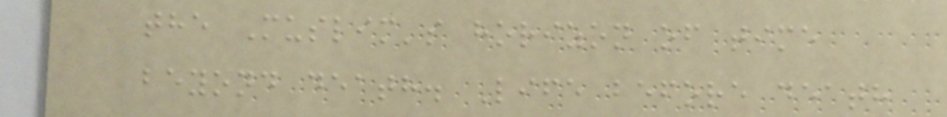the Muslim's horizon of time
beyond death. Life before death
